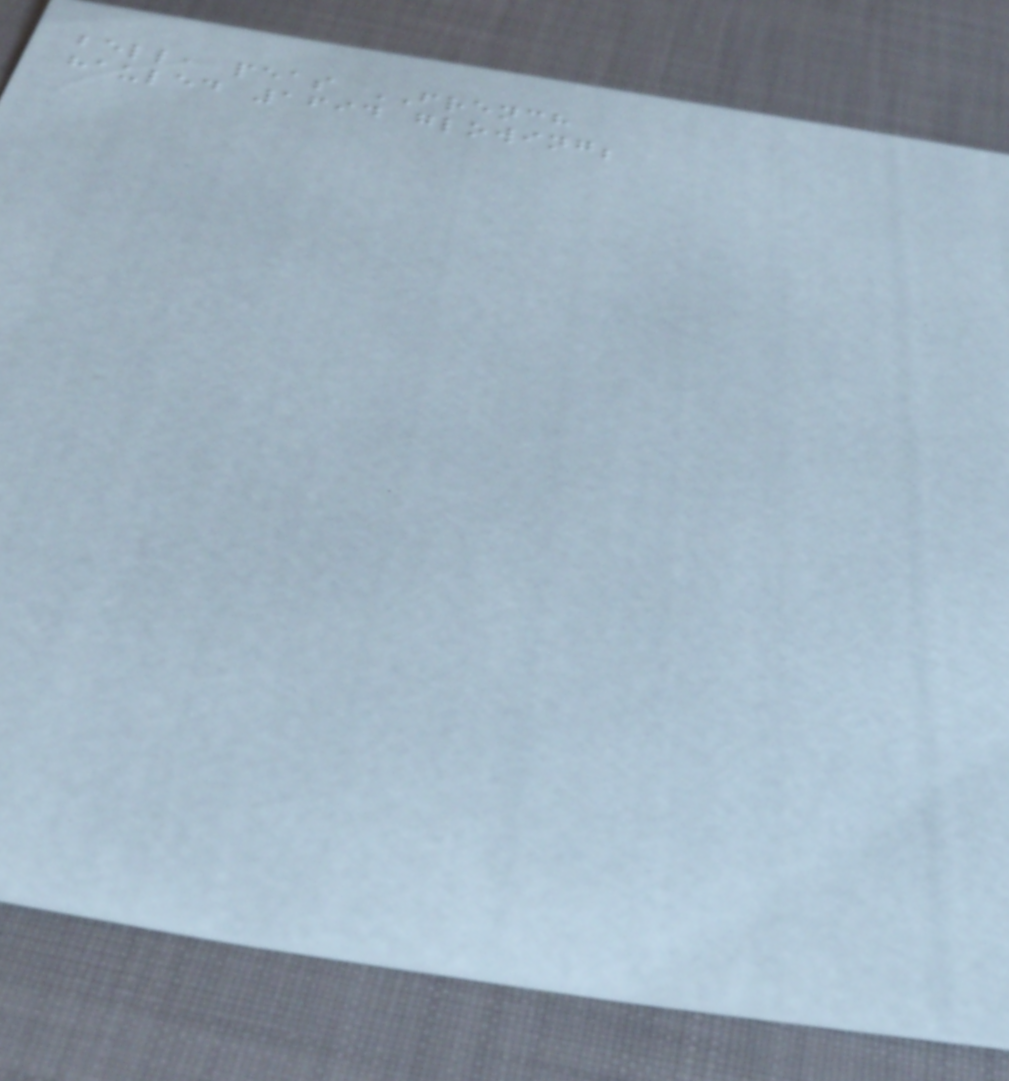bell, peas FRENCH
hauled 1694 glowing;
